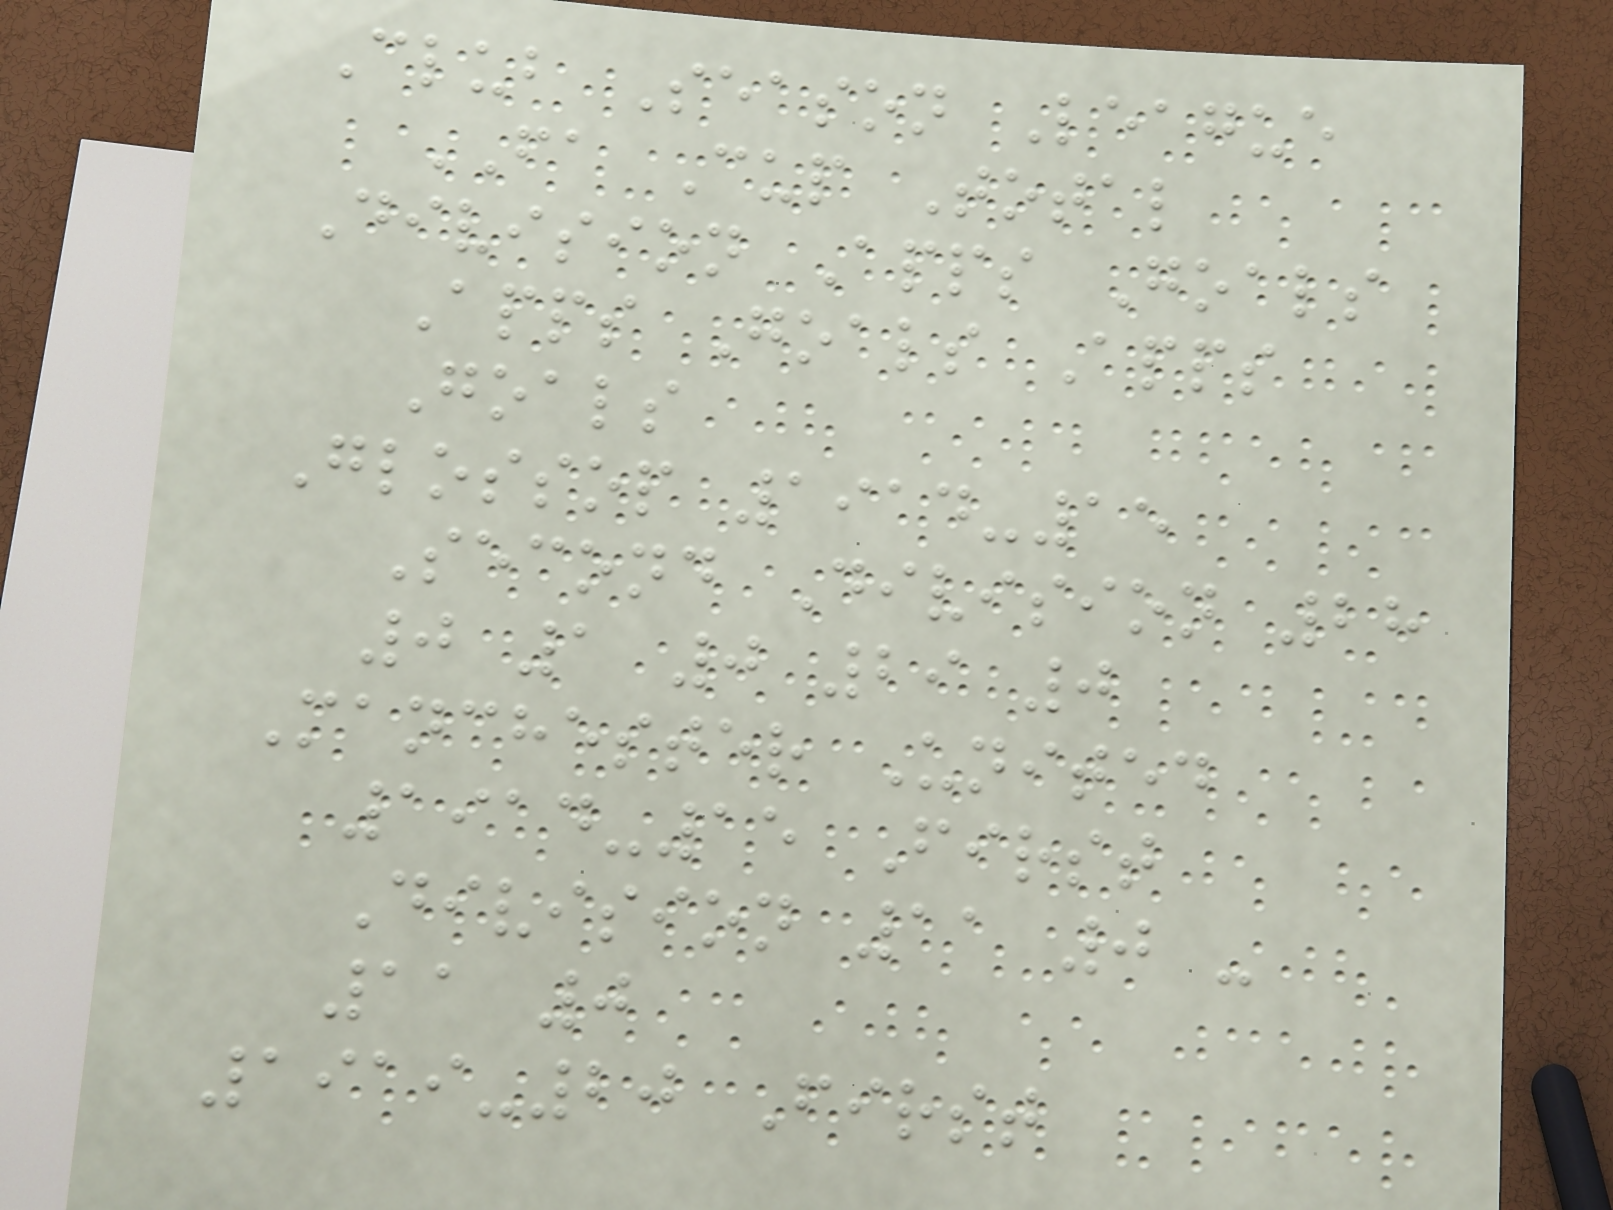Club Season League
FA Cup Total
Division Apps Goals
Apps Goals Apps
Goals
Glossop 1914-15
Second Division 28
0 1 0 29 0
Manchester United
1914-15 First
Division 11 0 -
11 0
1919-20 First
